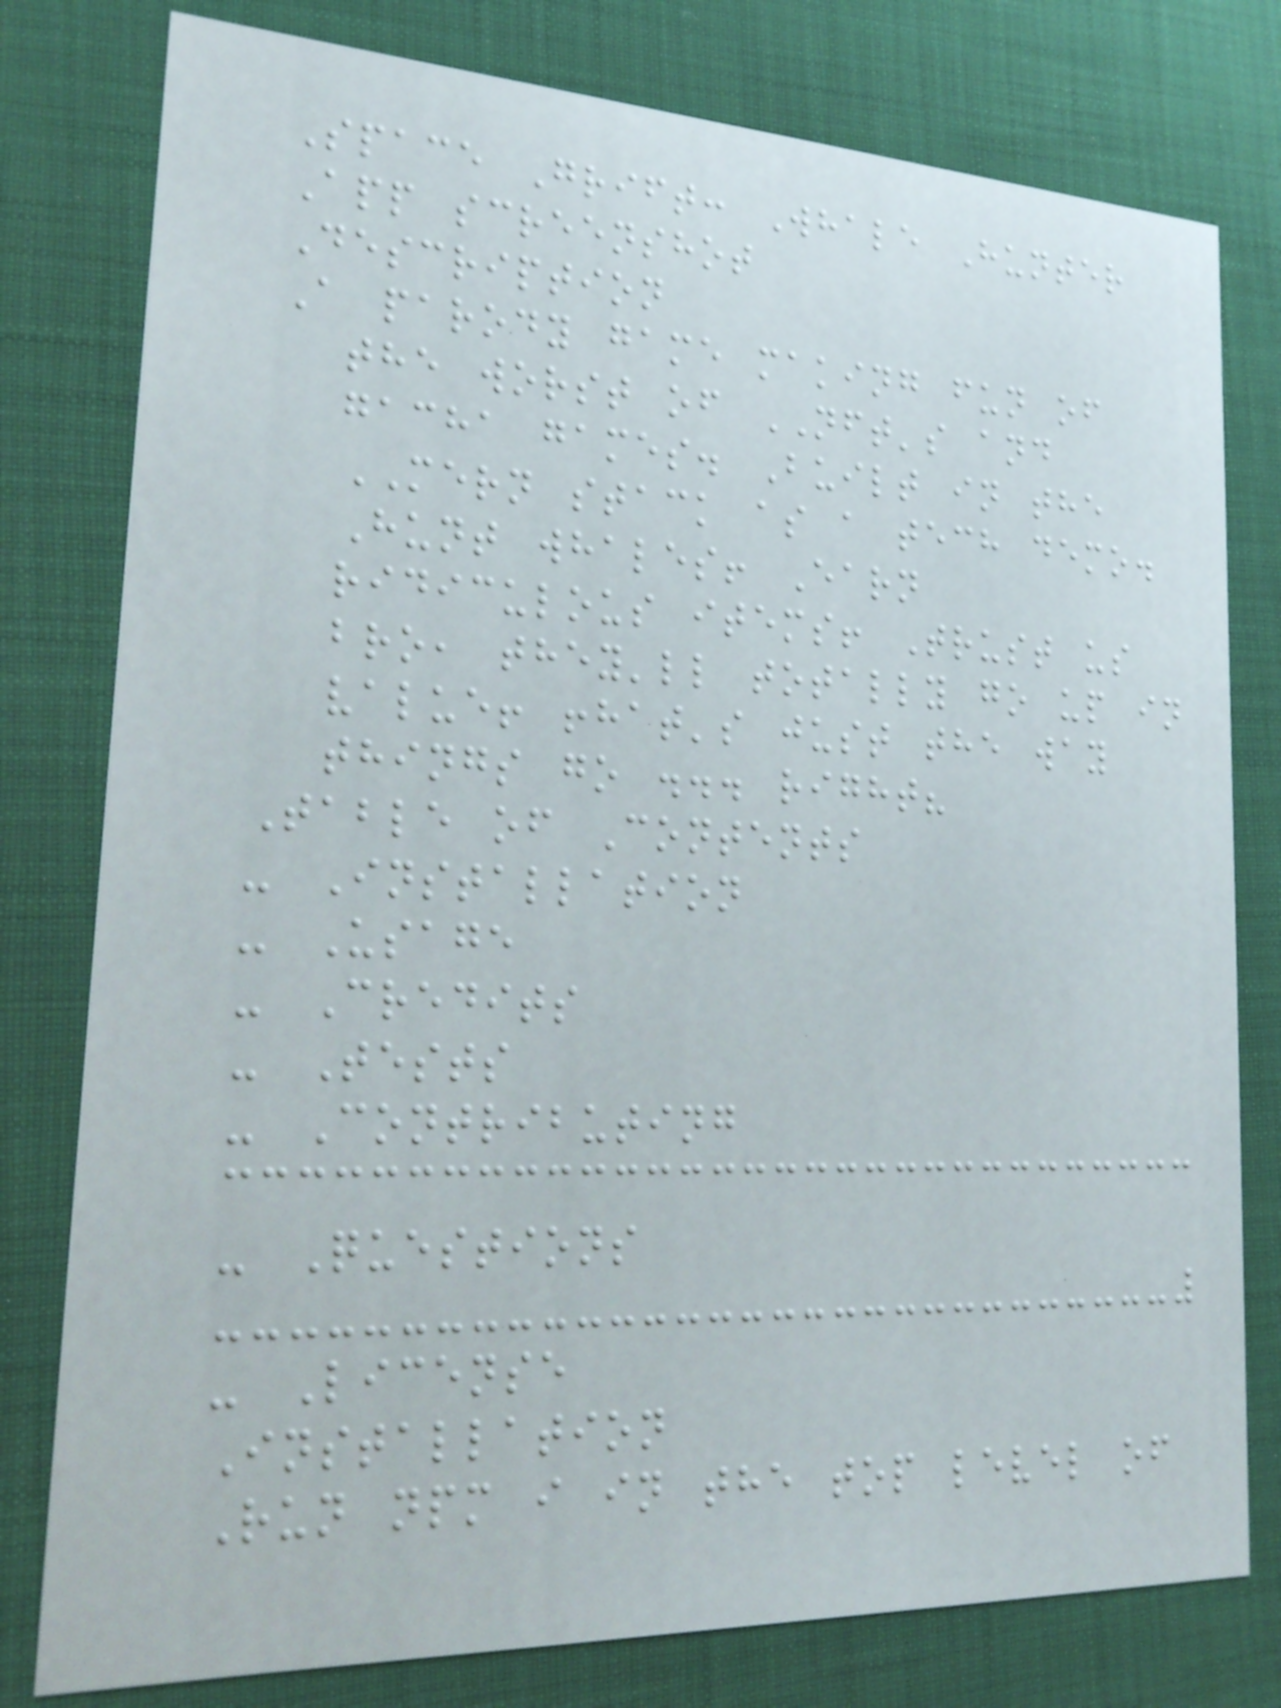Space Grift: Whale Hunter
App screenshot
Description
A parody game making fun of
the worst of NFT's and
gacha games. Built in the
MERN stack as a tech demo.
Hunt whales! Earn
ridiculous items! Trust us
bro, they'll totally go up in
value! !hat's just the way
things go ... right?
Table of Contents
- Installation
- Usage
- Credits
- Tests
- Contributing
- Questions
- License
Installation
Run npm i in the top level of
